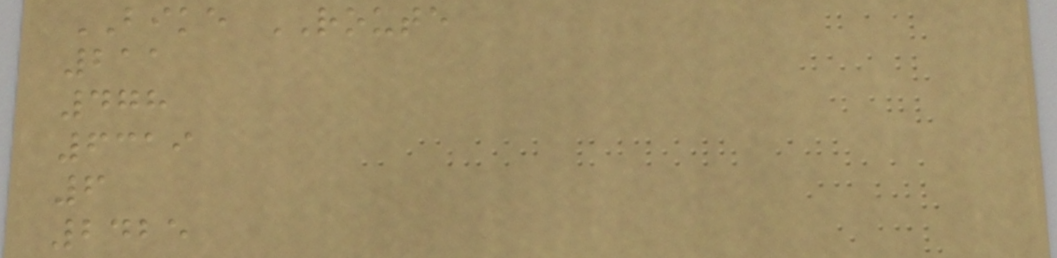BIKE ROUTE
211
478
6319
6
2425
